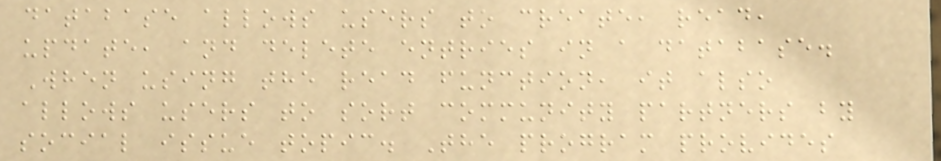database allows users to create, read,
update, and delete entries in a database.
When using the read function, it also
allows users to sort community partners by
social issue topic. The program provides
